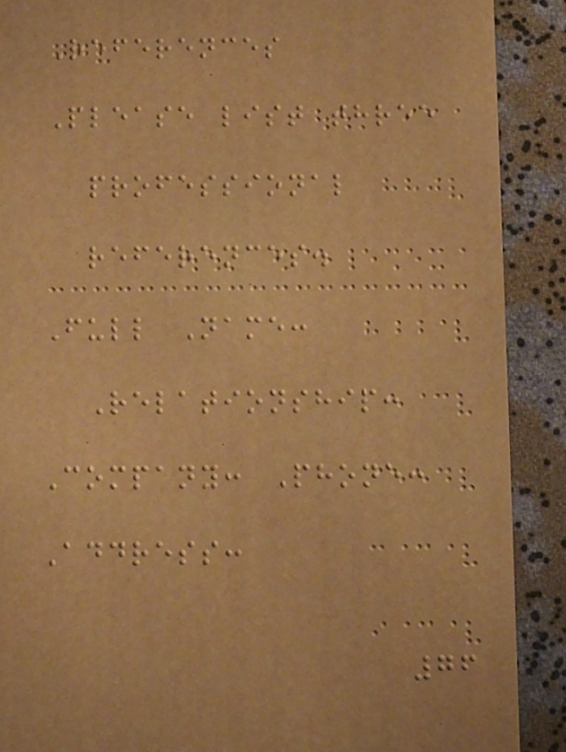References
Please list three
professional
references.
Full Name:
Relationship:
Company: Phone:
Address:
76
